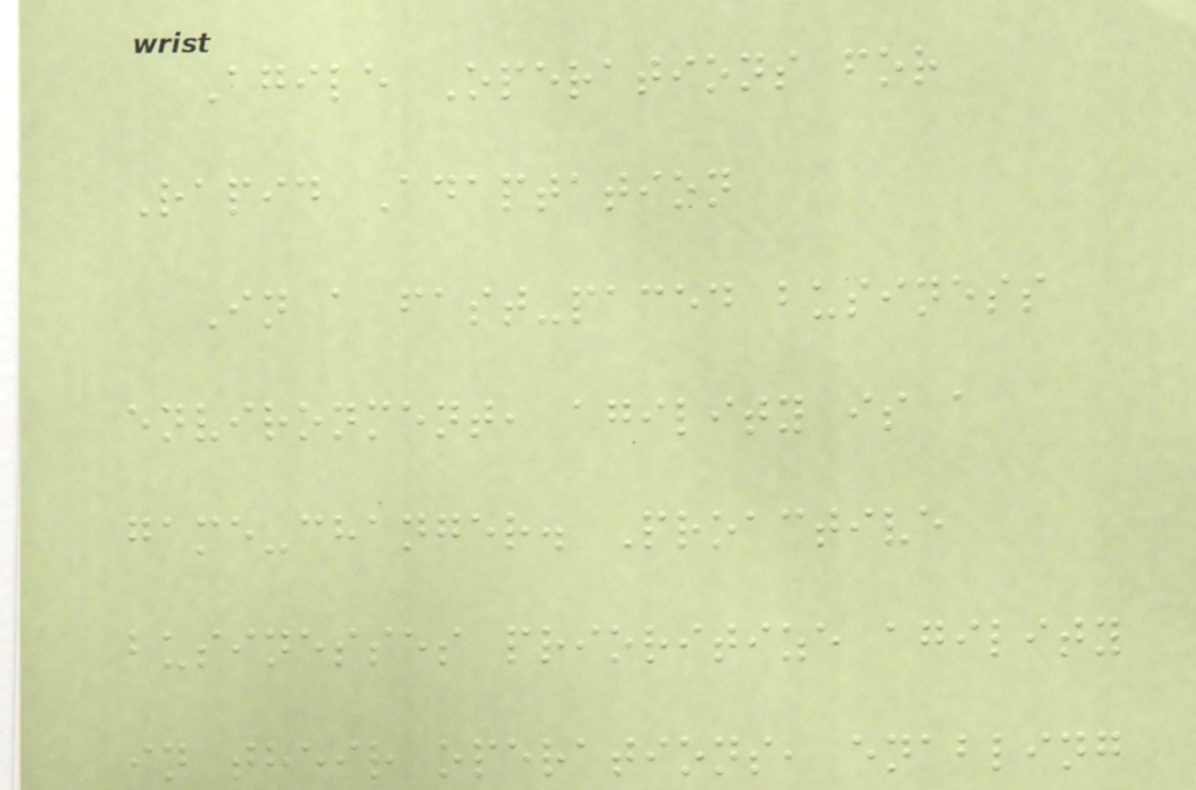Agile Operations for
Rapid Adaptation
In a fast-paced business
environment, agility is a
game-changer. Proactive
businesses prioritize agility
in their operations, enabling
